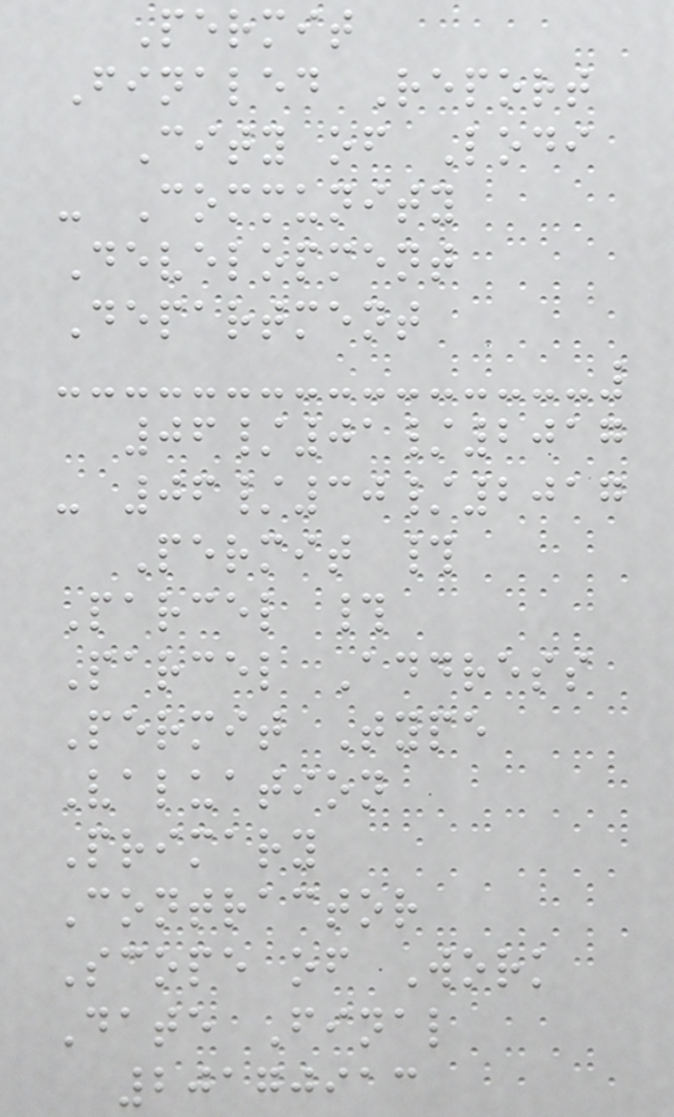Permit
Finaled Report
City of Lodi
- Community
Development
Department
06/01/2017
- 06/30/2017
Permit #
Parcel #
Parcel Address
Permit Type
Valuation
Primary
Contractor
Scope of Work
Date Final
20170913
